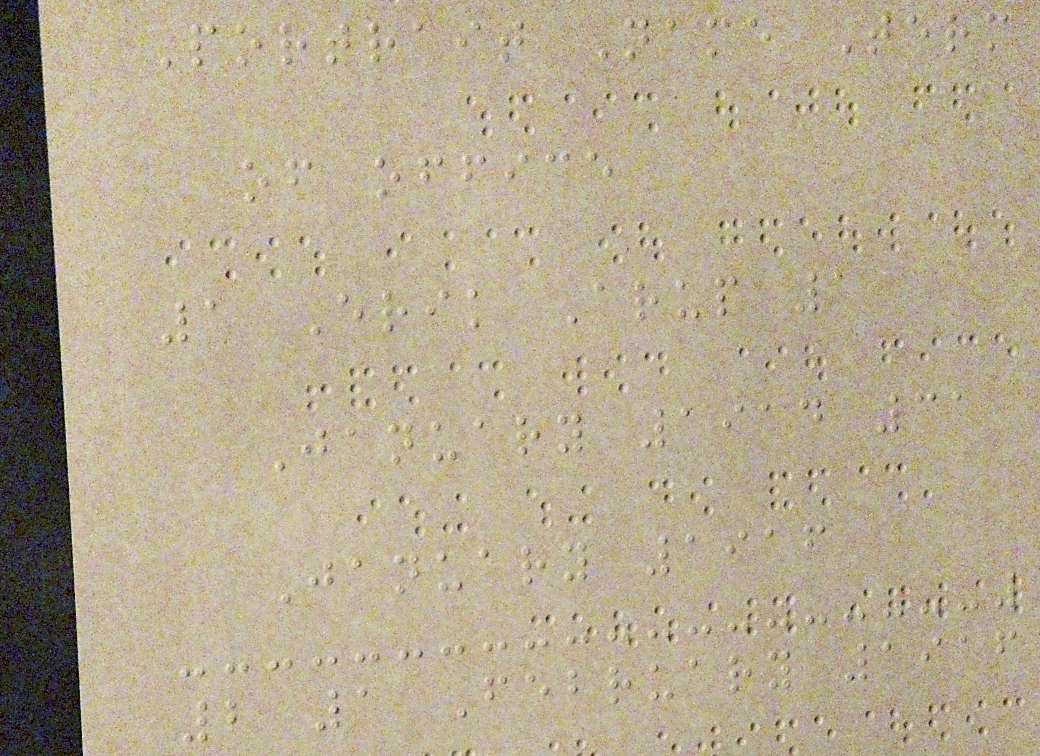Portrait Name Term
of office
1 Erik Arup 1
January 1914 31
January 1916
2 1 February 1916
